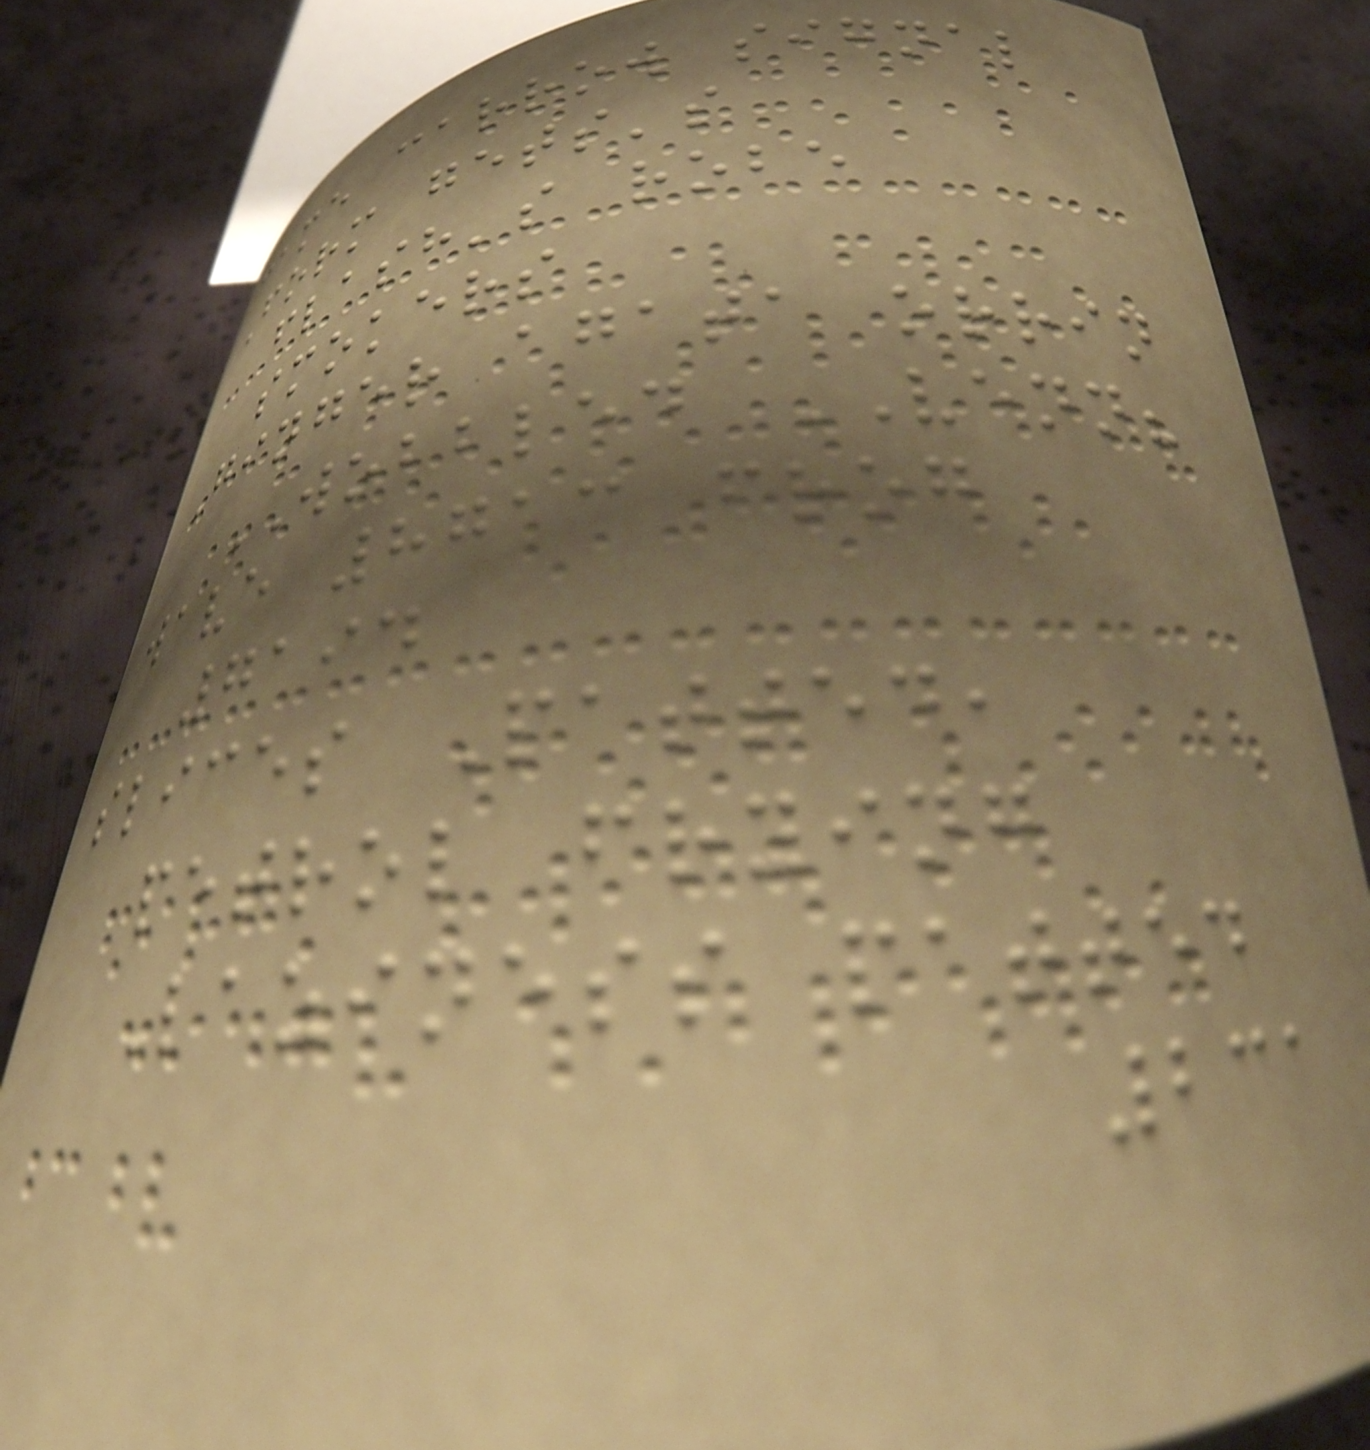came carrow signal
Form gets's
flash's robe
smokers
Ginger agata orrin
WOBBLED VENN?
wave 8713 frog
7194
slices Patted,
petrol frying
Laziness patted
231
